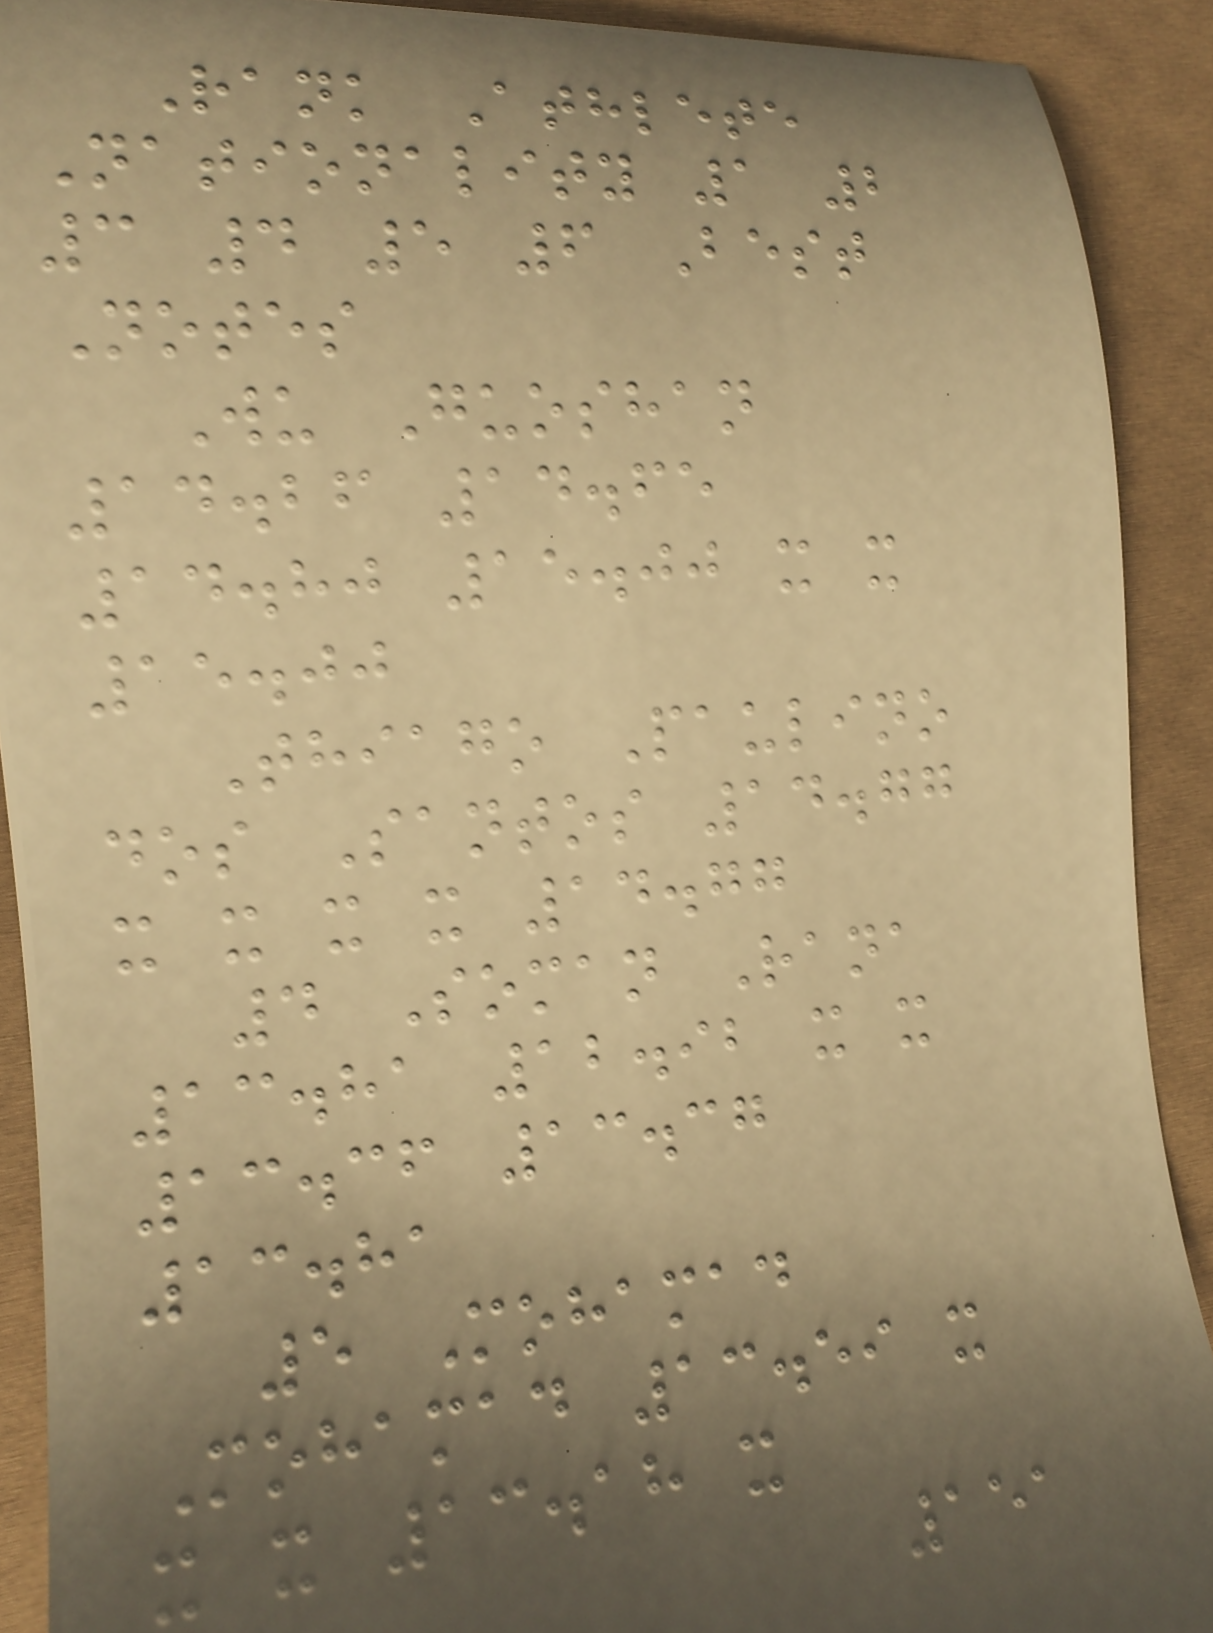Rank Athlete
Nationality 1 2
3 4 5 6 Best
Notes
Wu Guoshan
14.26 14.65
14.80 15.00 x x
15.00
Thiago Paulino
dos Santos 14.77
x x x x 14.77
4 Soman Rana
13.81 12.92 x x
13.36 13.37
13.81
5 Mohamad
Mohamad 13.59 x
x x 13.18 x
151
